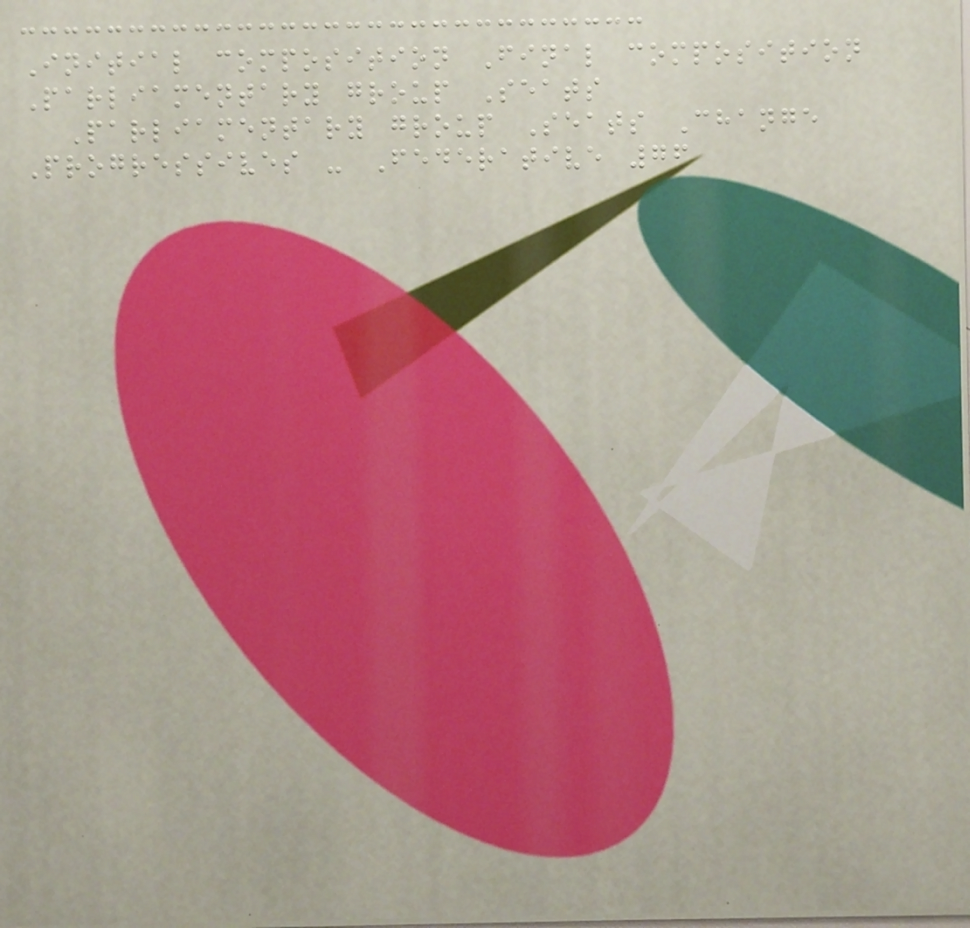Initial composition Final composition
Parliamentary group Seats
Parliamentary group Seats Change
Progressives - Federative 76
